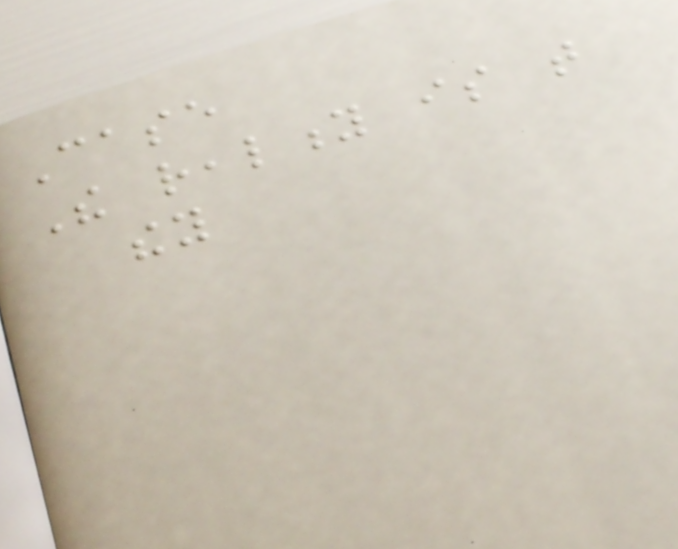Case
The reality is that
they
